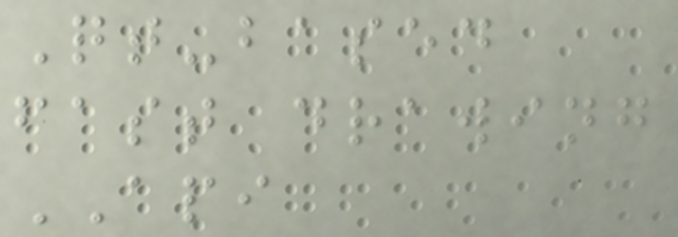Qt-based
fast drawing
API
